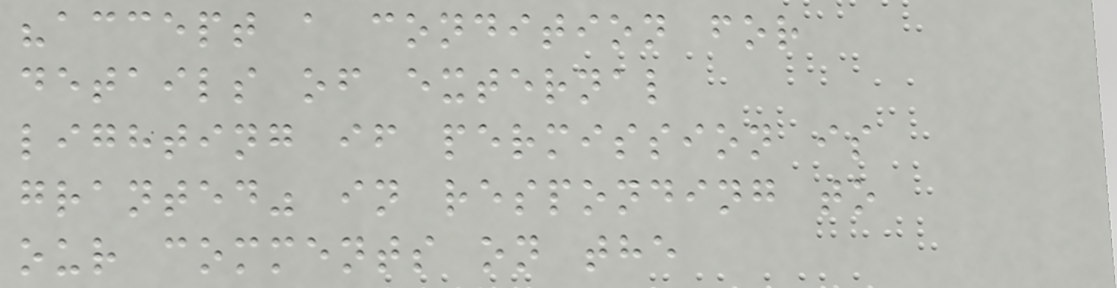"accept a condition for
details of external
lighting if permission is
granted" in responding to
our comments on the
